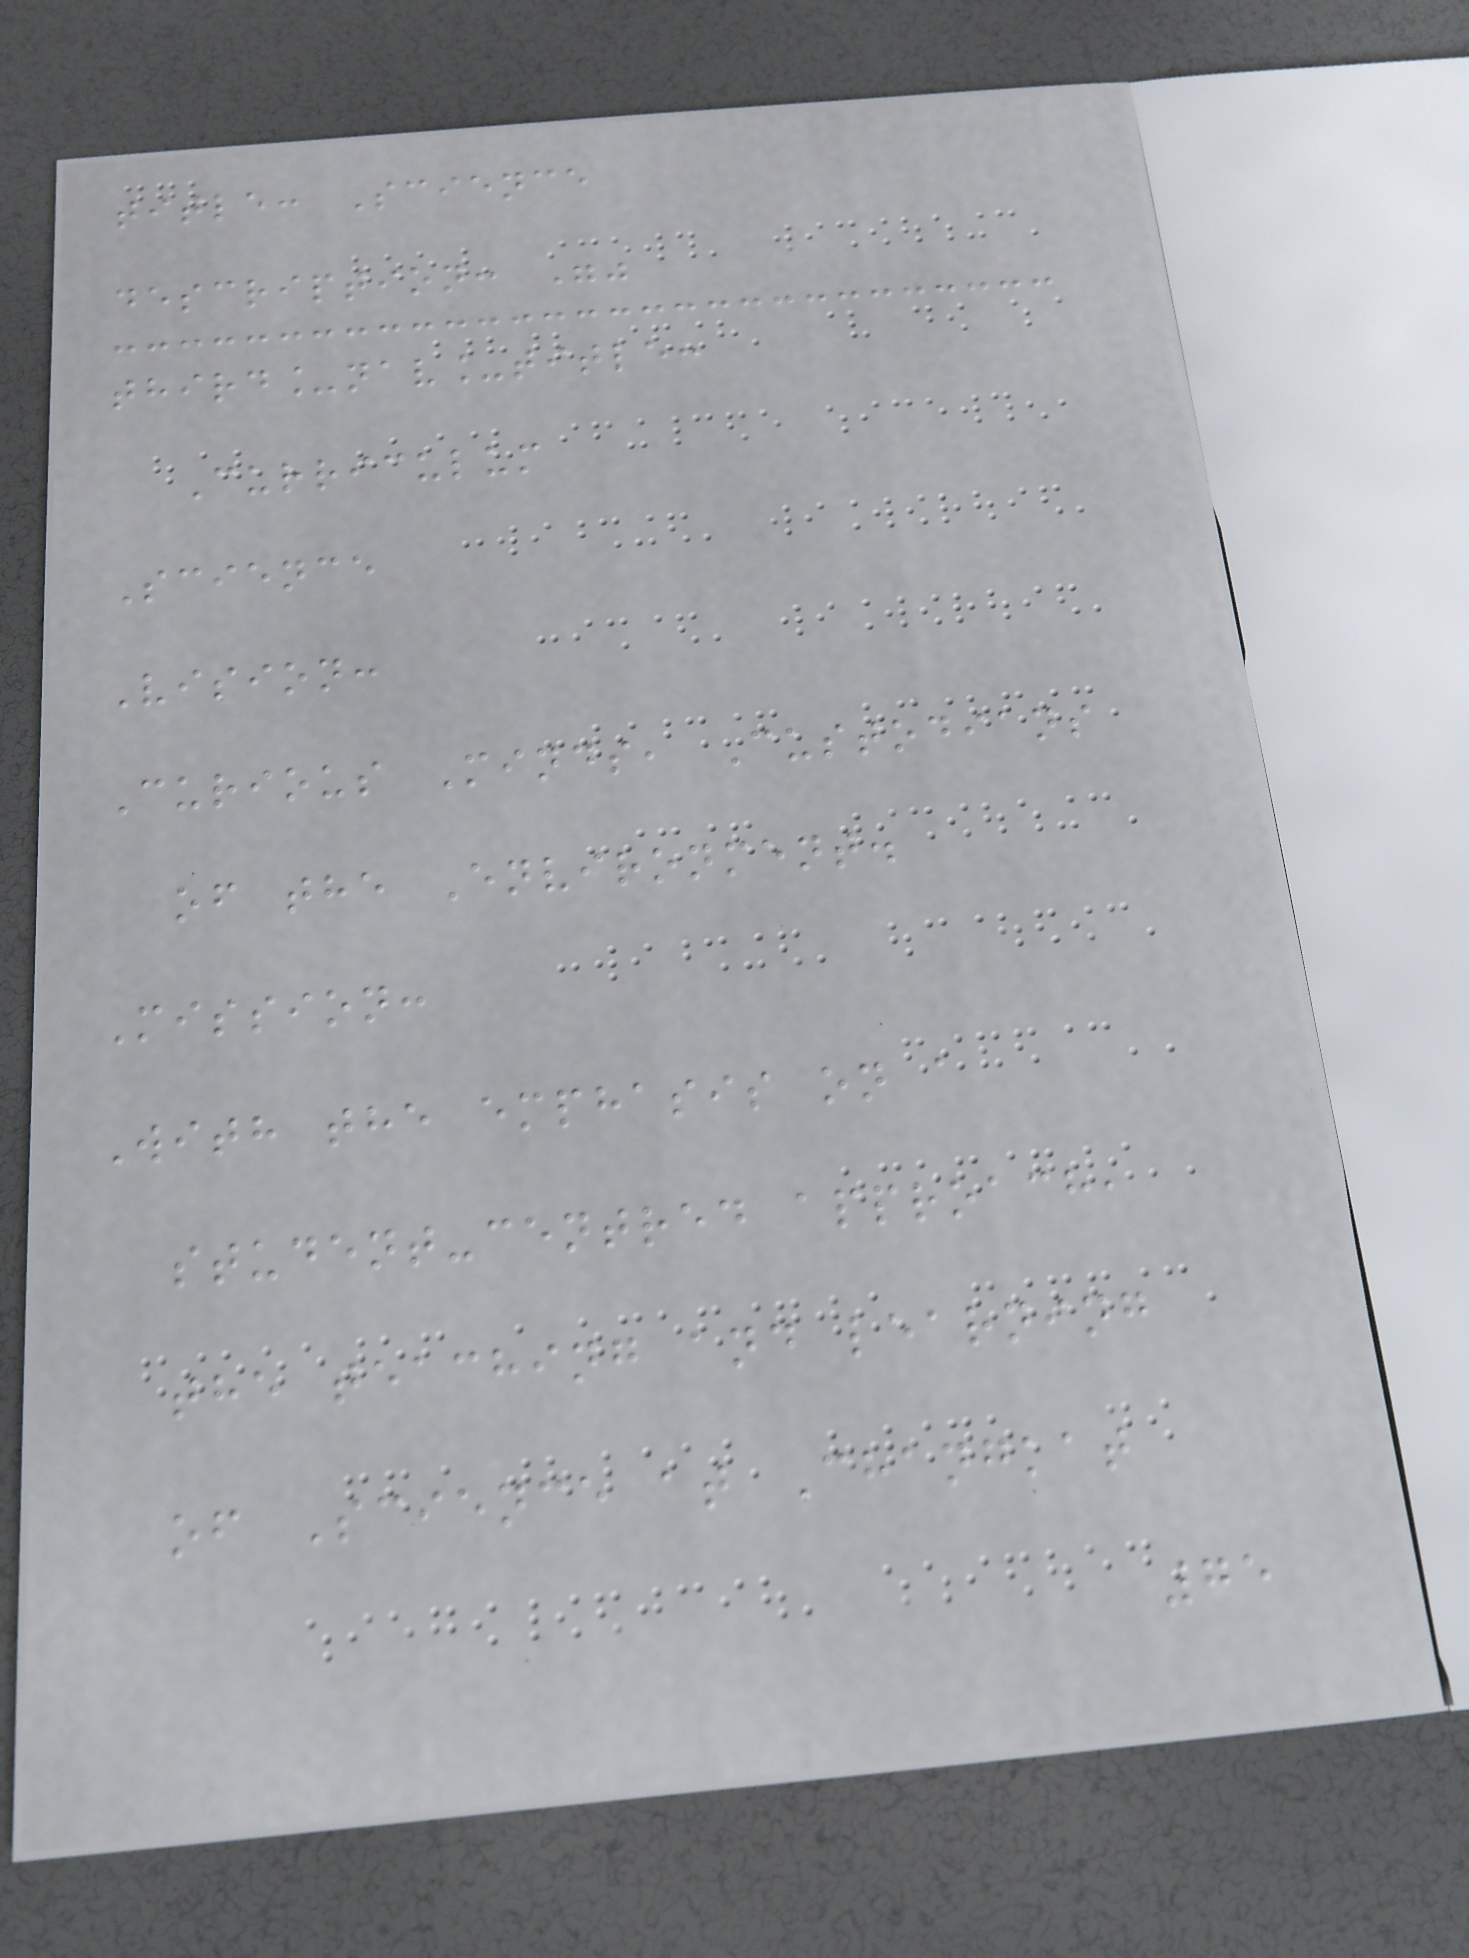title: Science
description: ""
third_nav_title:
Curriculum
Science
Vision:
Curious Minds, Custodians
of the Environment.
Mission:
With the emphasis on a
student-centred approach,
the teaching and learning
of Science at Changkat
75
